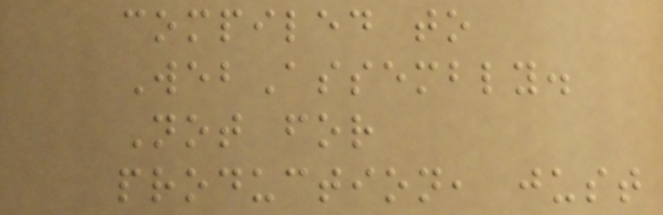compiled to
WebAssembly.
Not for
production, just
